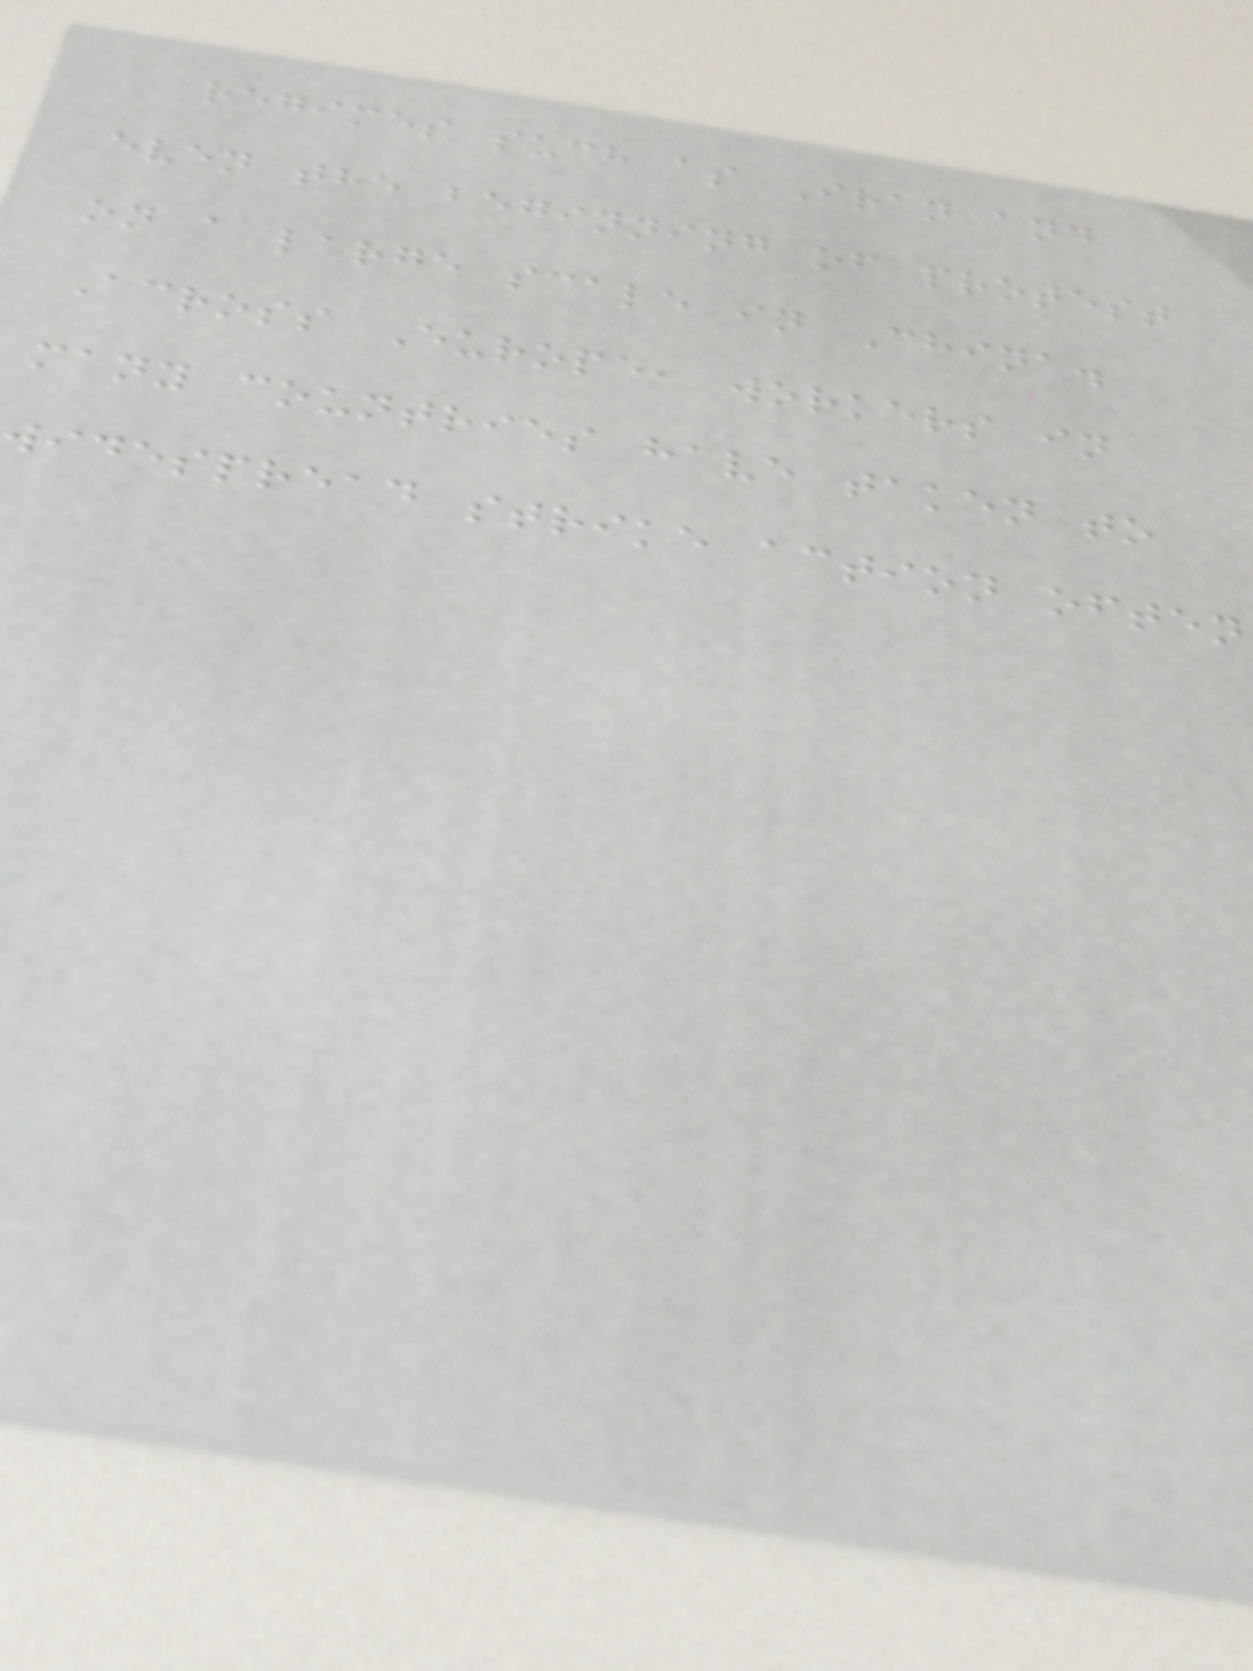regimes such as Iran and
even the beginning of protest
on a large scale in China.
Across Europe, workers in
many countries have taken to
widespread strike action often
